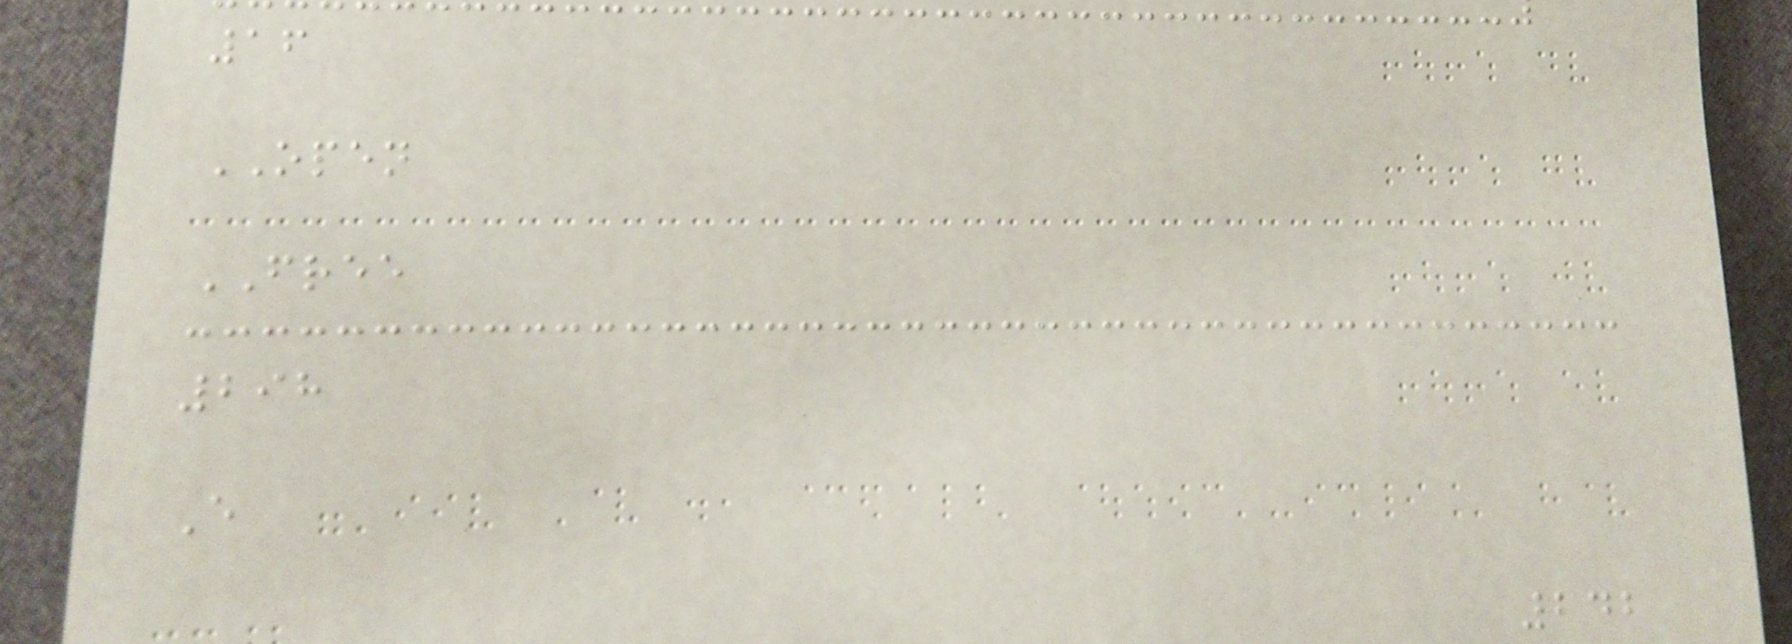16
OPEN
FREE
298
E
242
